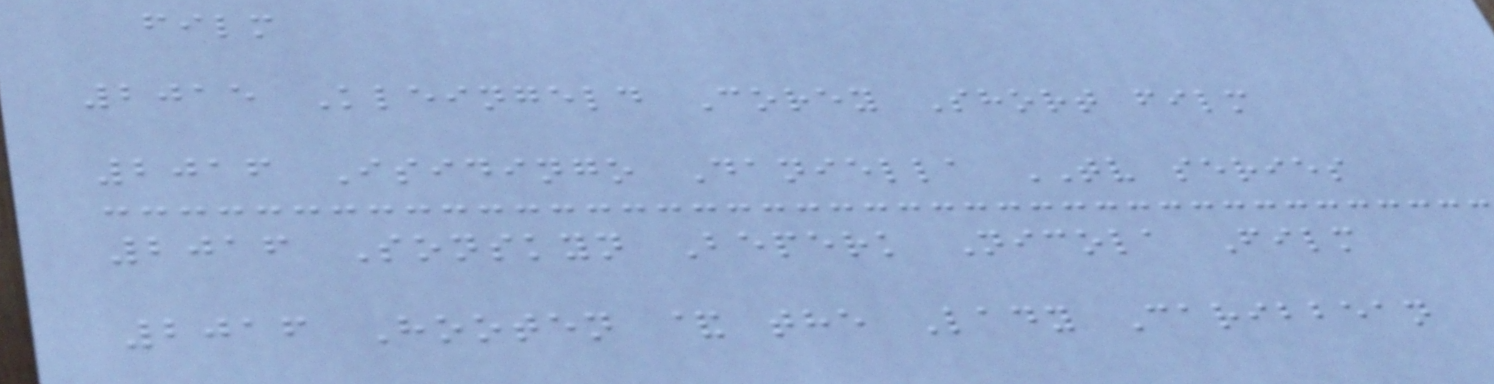film
2015 Kleingeld Corey Short film
2016 Isidingo Daniella TV series
2016 Sonskyn Beperk Nicola Film
2016 Hooten & the Lady Caribbean
